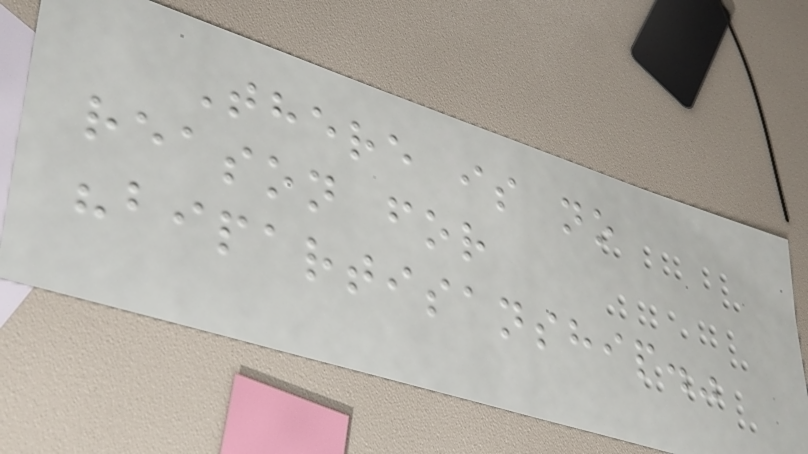There is no
reason for
"bipartisanship."
